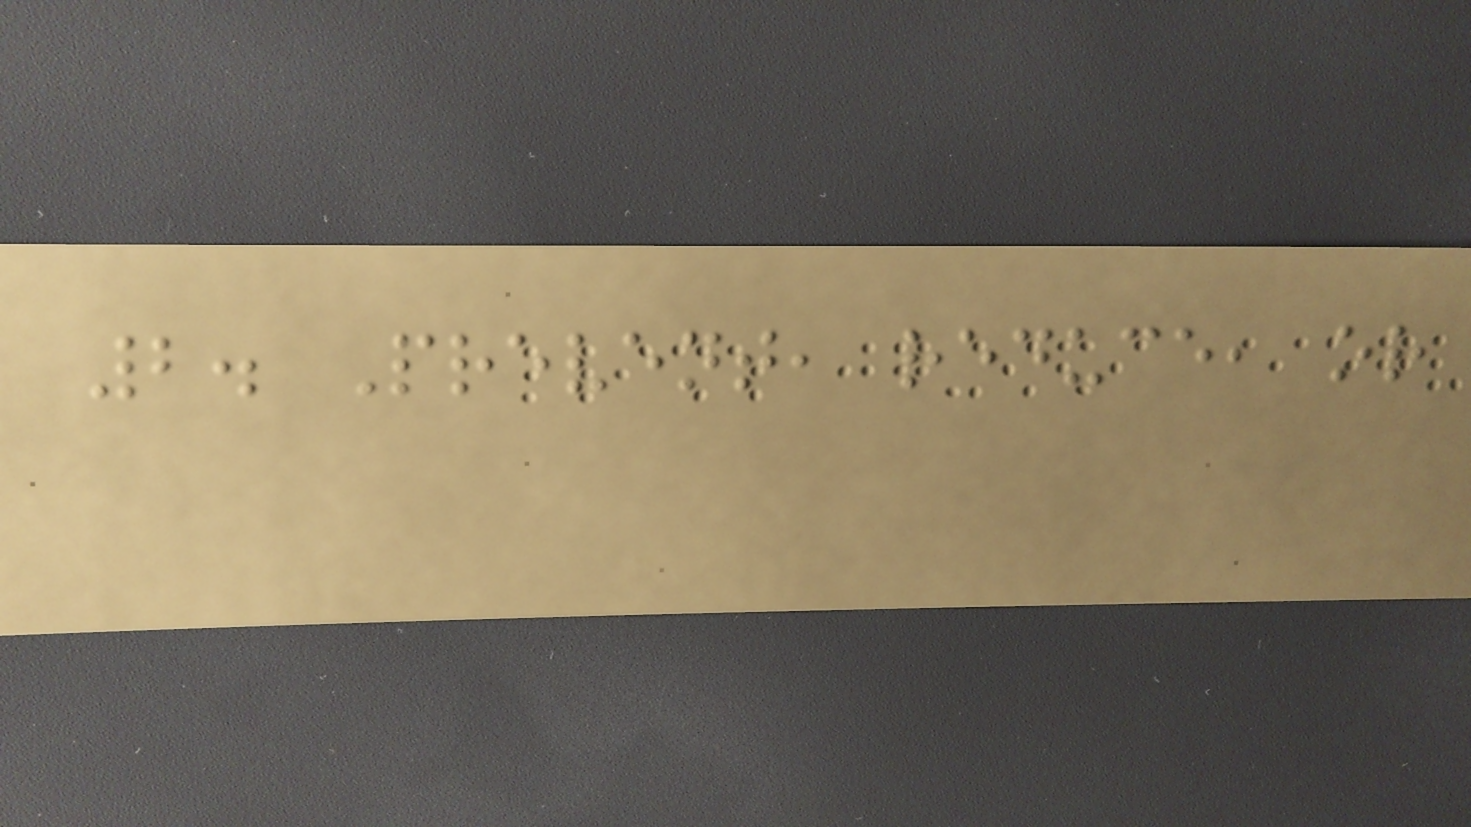2. Prevent, reduce, or
